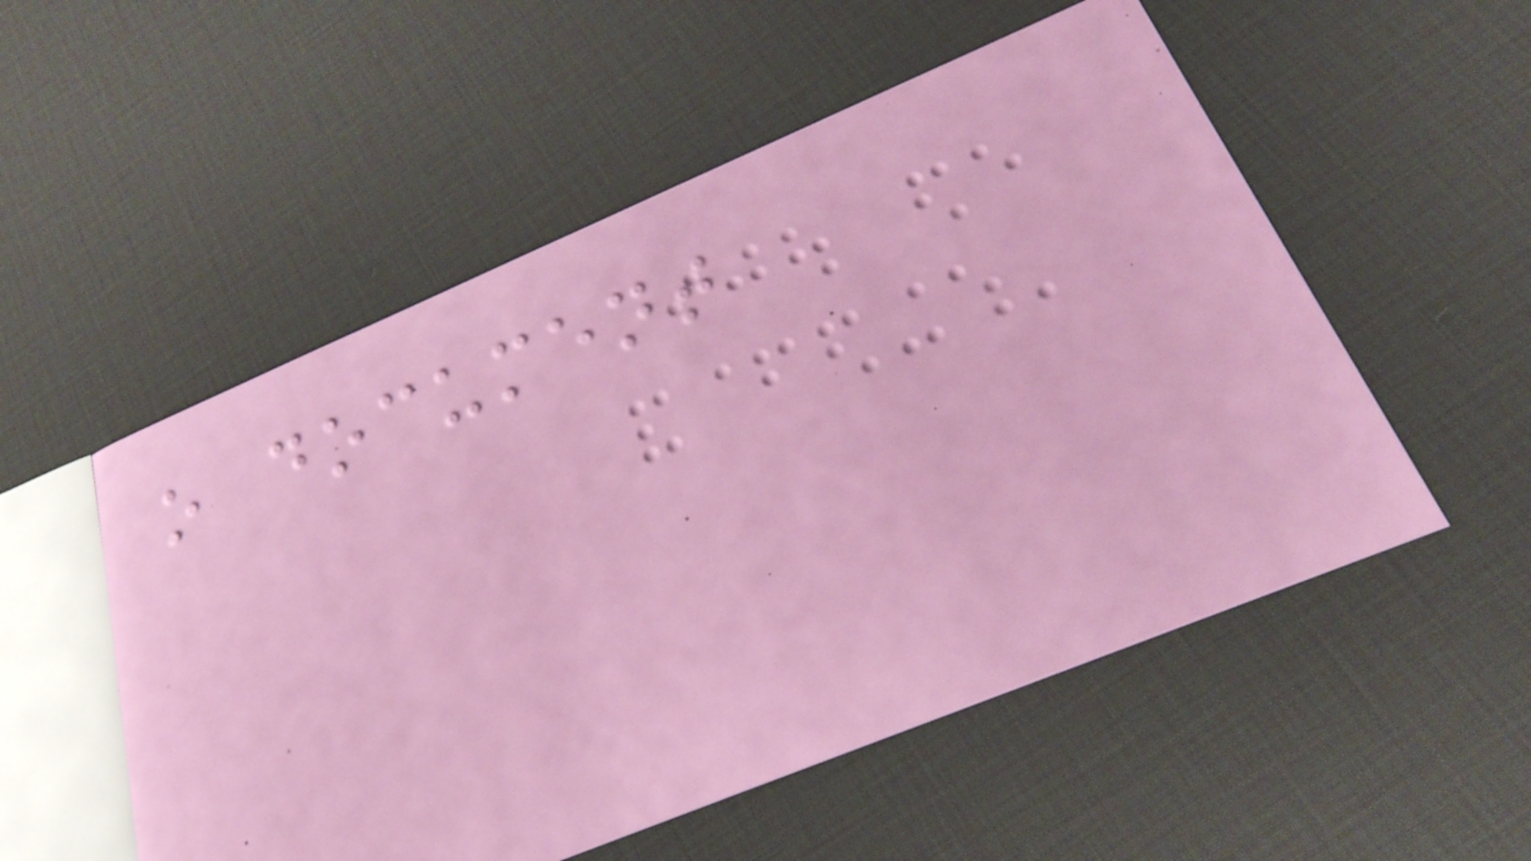o document
